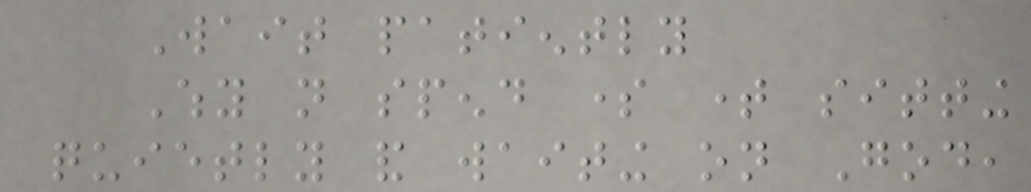Wait patiently
Why not spend some time sitting
quietly and waiting on God,
